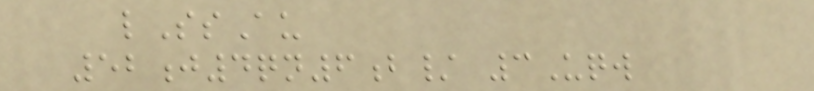lSsAu
52j4qn6b/ 3Uqw
